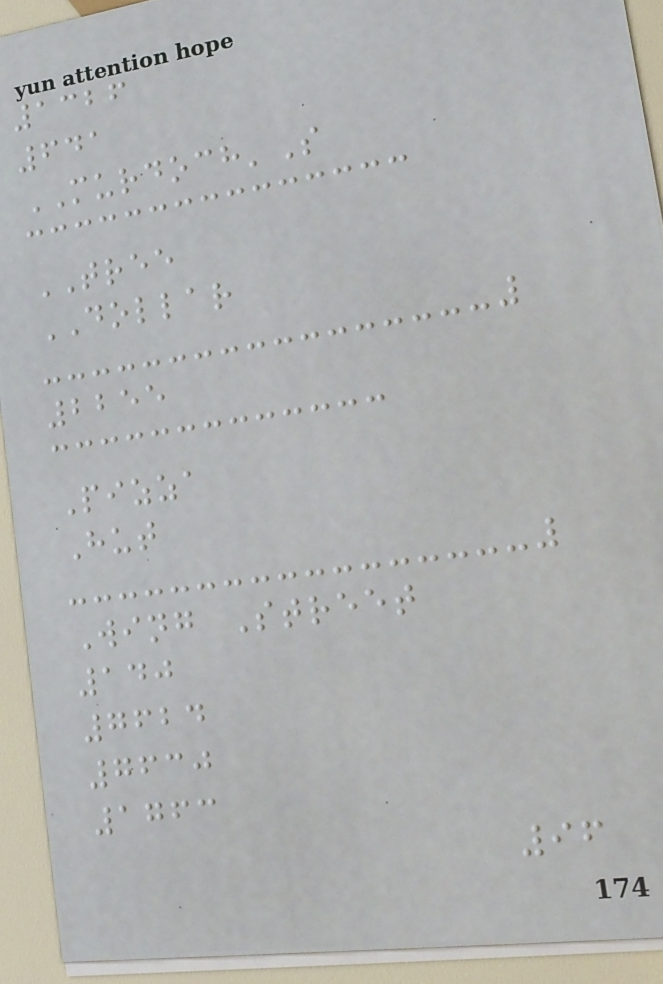1326
641
MURDOCH'S
TREE
DOLLAR
2255
Pizza
Hut
Wing Street
140
7624
7630
1763
96
